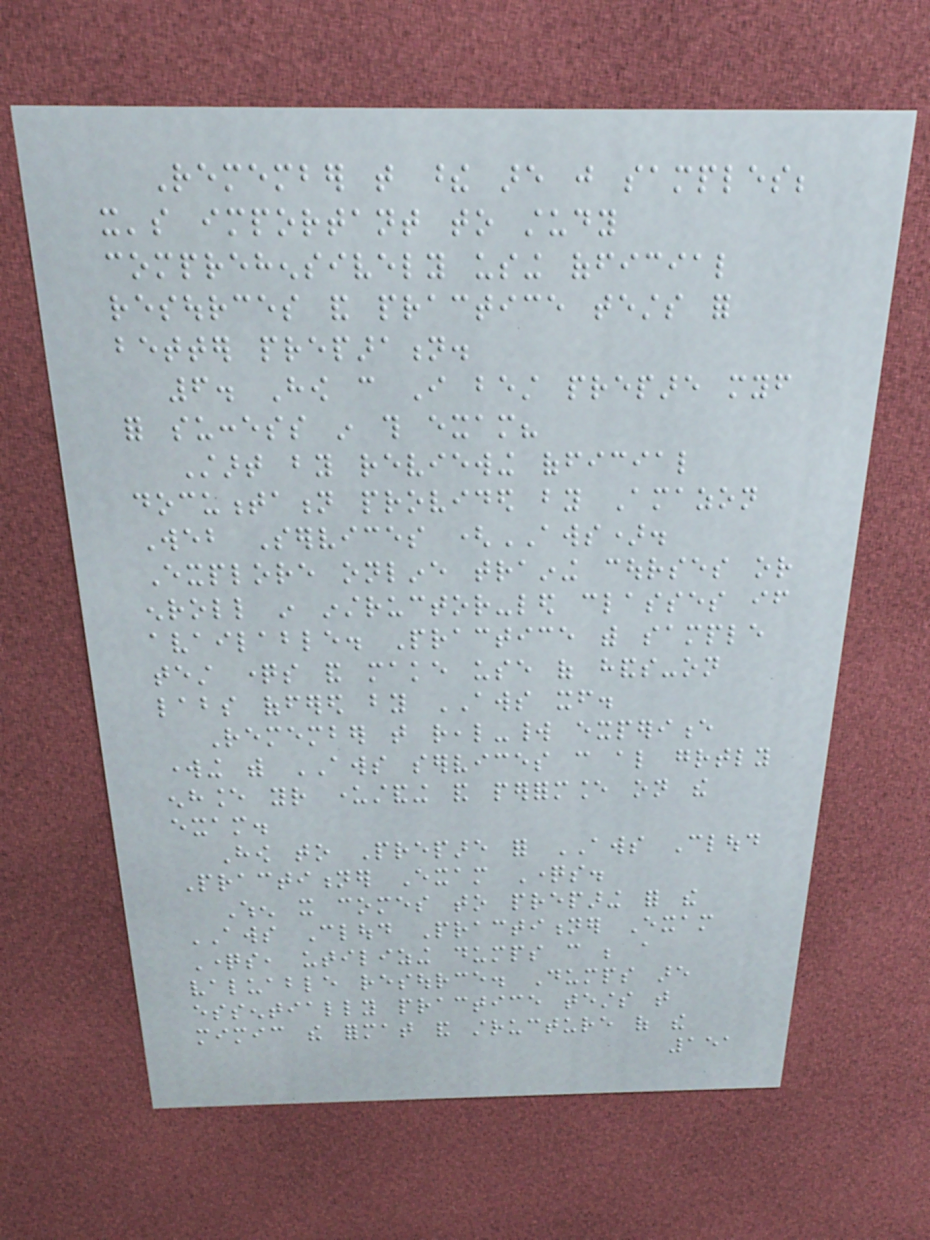Remember that these are just samples;
it's important to study
comprehensively using official
resources and practice tests for
better preparation.
6. How can I best prepare myself
for success in this exam?
Start by reviewing official
documentation provided by Amazon
Web Services (AWS).
Explore online training courses or
enroll in instructor-led classes if
available. Practice with sample
test questions and make use of hands-on
labs offered by AWS itself.
Remember that real-world experience
working with AWS services can also greatly
enhance your understanding and performance on the
exam.
How to Prepare for AWS Cloud
Practitioner Exam Questions.
When it comes to preparing for the
AWS Cloud Practitioner Exam
Questions, utilizing dumps can be a
valuable resource. Dumps are
essentially practice tests that
mimic the format and structure of the
151
